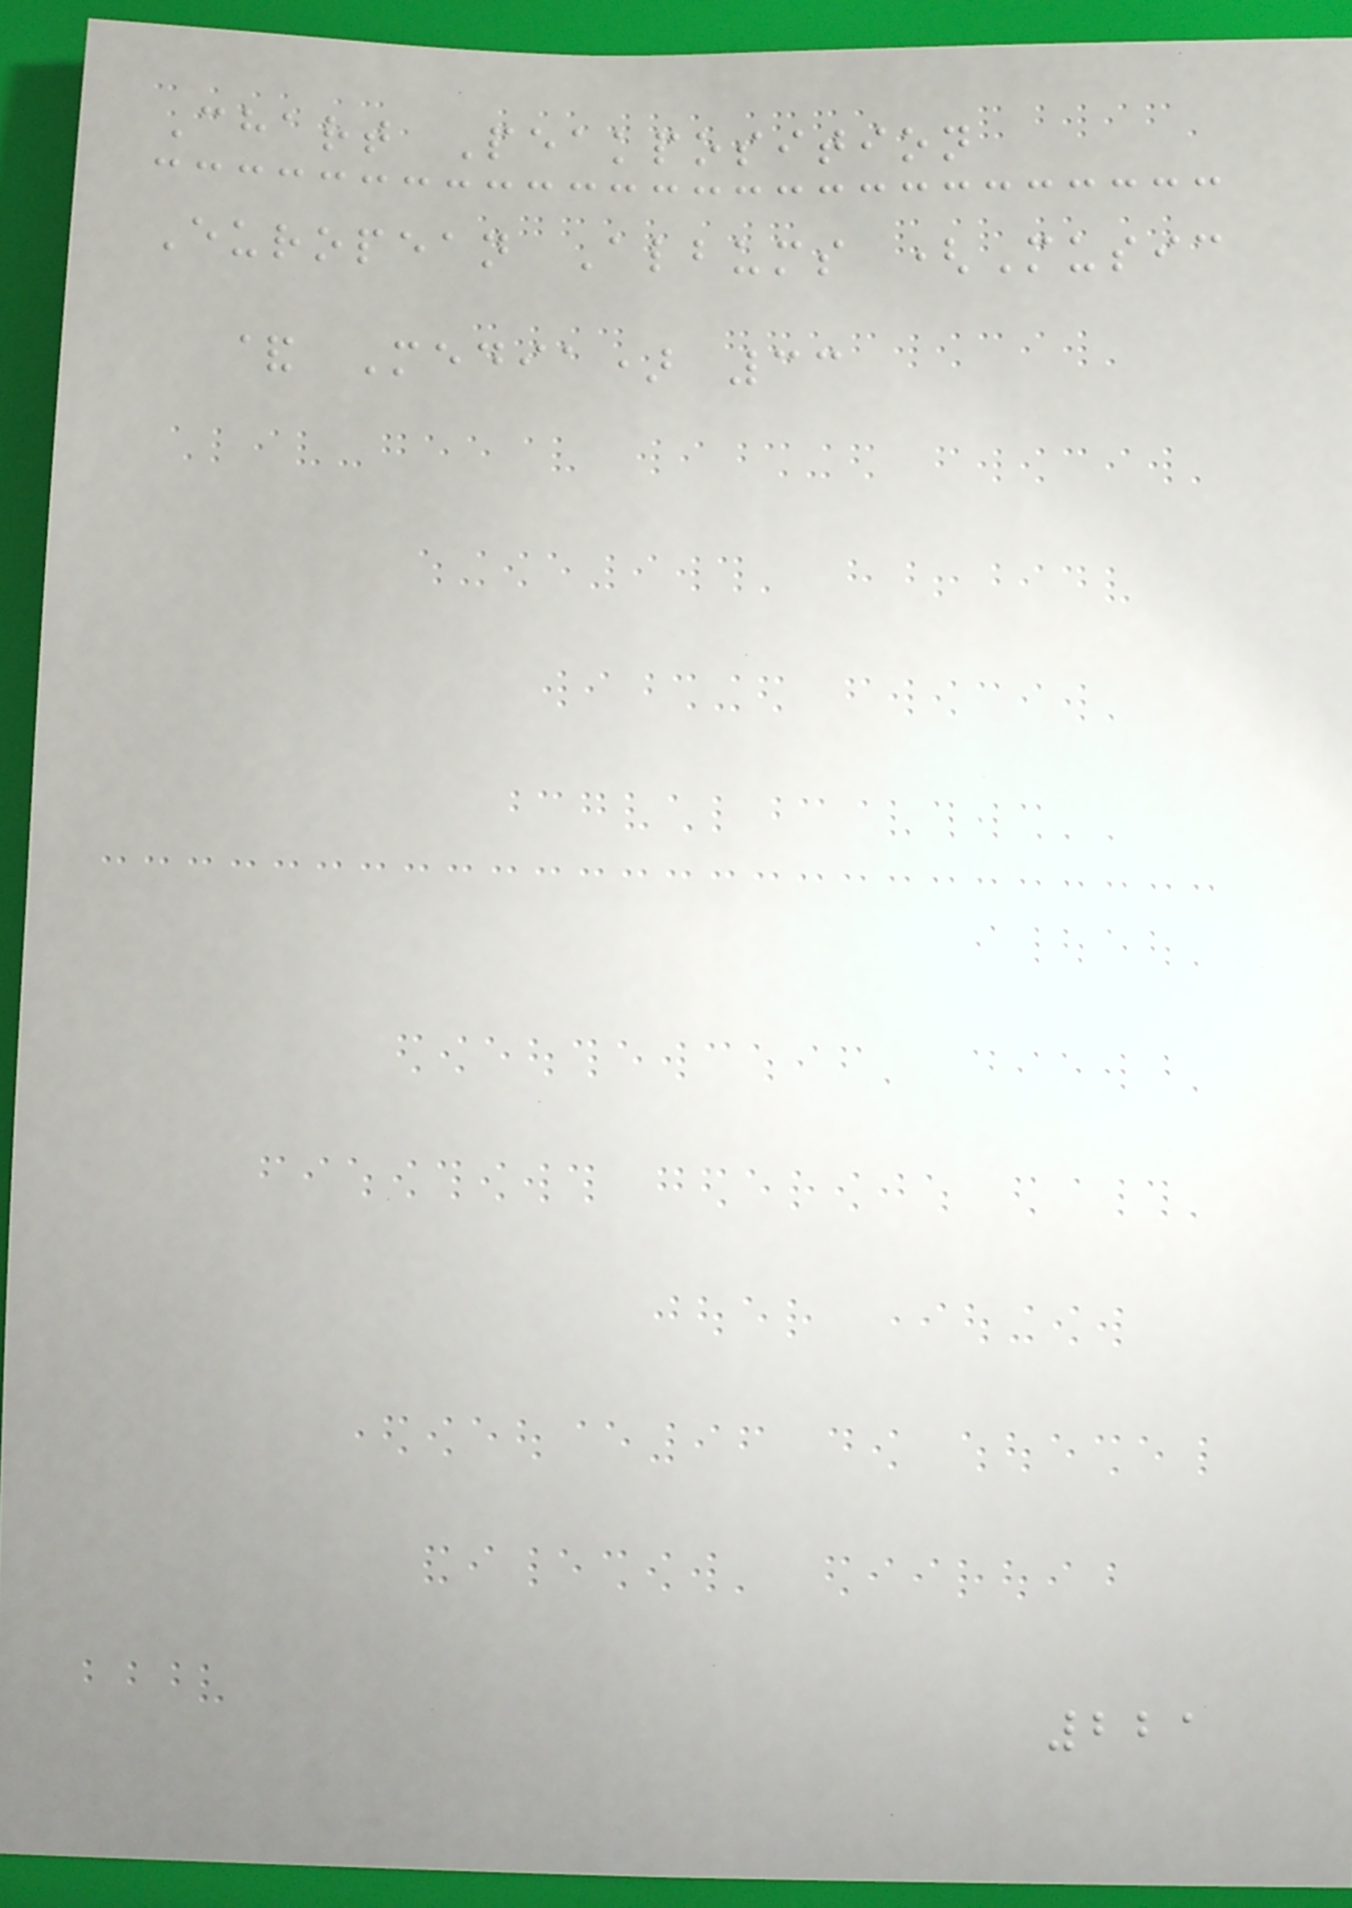Chart Peakposition
European Albums (Music
& Media) 33
221
